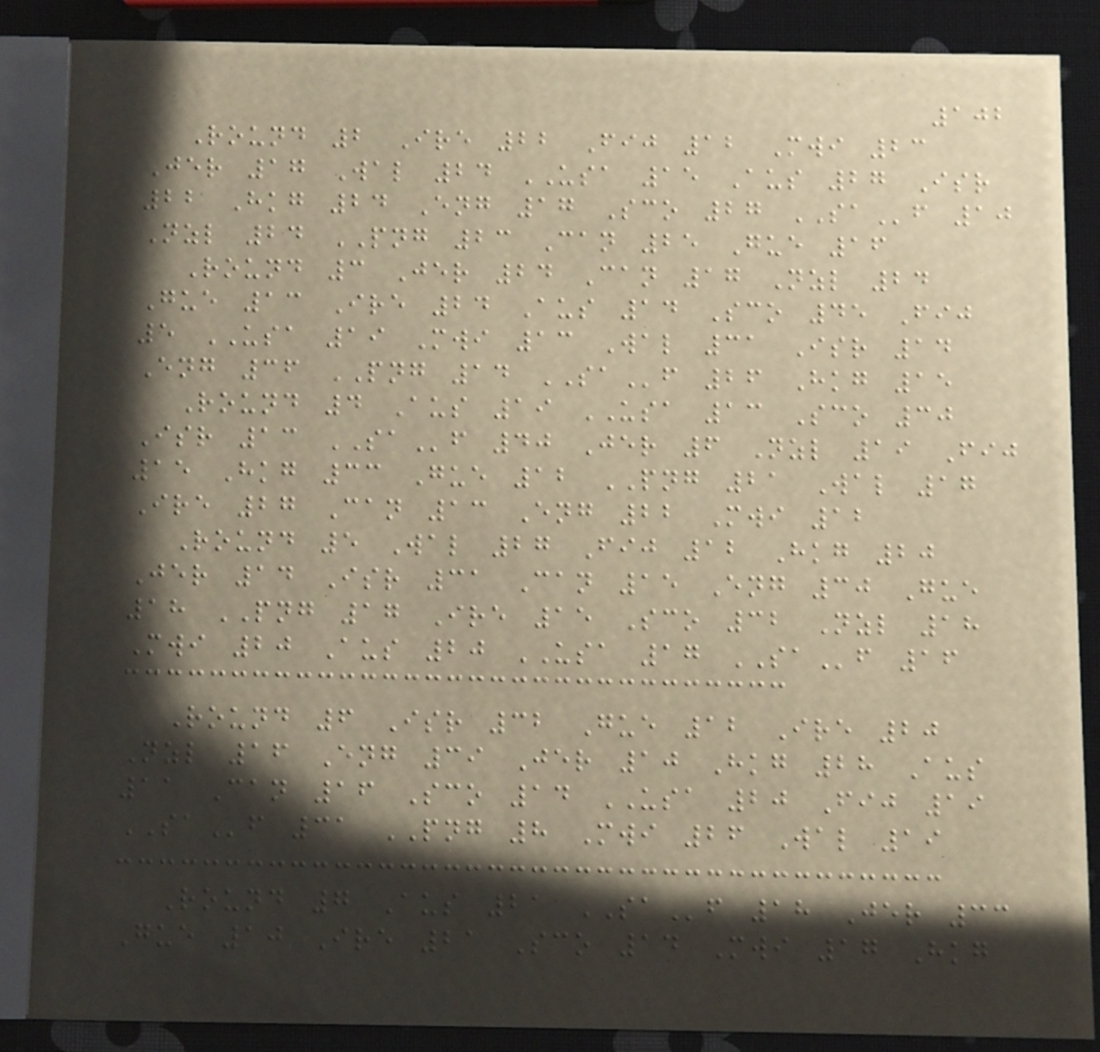102
Round 2 Ire 22 Fij 12 Mwi 23
Jer 17 Wal 24 USA 15 Aus 27 Isr
22 Hkg 24 Eng 17 Sco 27 SAf 10
Nzl 24 PNG 23 Can 25 Gue 16
Round 3 Jer 24 Can 17 Nzl 24
Gue 13 Ire 24 Aus 14 Sco 45 Fij
5 USA 19 Mwi 13 Wal 31 Isr 14
Eng 36 PNG 14 SAf 26 Hkg 15
Round 4 Aus 19 USA 13 Sco 30
Isr 13 SAf 40 Jer 6 Nzl 19 Fij
15 Hkg 33 Gue 12 PNG 21 Wal 17
Ire 27 Can 13 Eng 22 Mwi 12
Round 5 Wal 27 Fij 12 Hkg 20
Jer 14 Isr 31 Can 15 Eng 30 Gue
18 PNG 17 Ire 15 Sco 32 Nzl 18
Mwi 20 Aus 20 USA 17 SAf 16
Round 6 Isr 32 Gue 12 Ire 20
Nzl 16 Eng 39 Jer 10 Hkg 28 Aus
11 Can 16 Sco 14 USA 20 Fij 19
SAf 31 PNG 8 Mwi 26 Wal 19
Round 7 Aus 21 SAf 18 Jer 33
Gue 10 Ire 21 Sco 14 Mwi 17 Hkg
